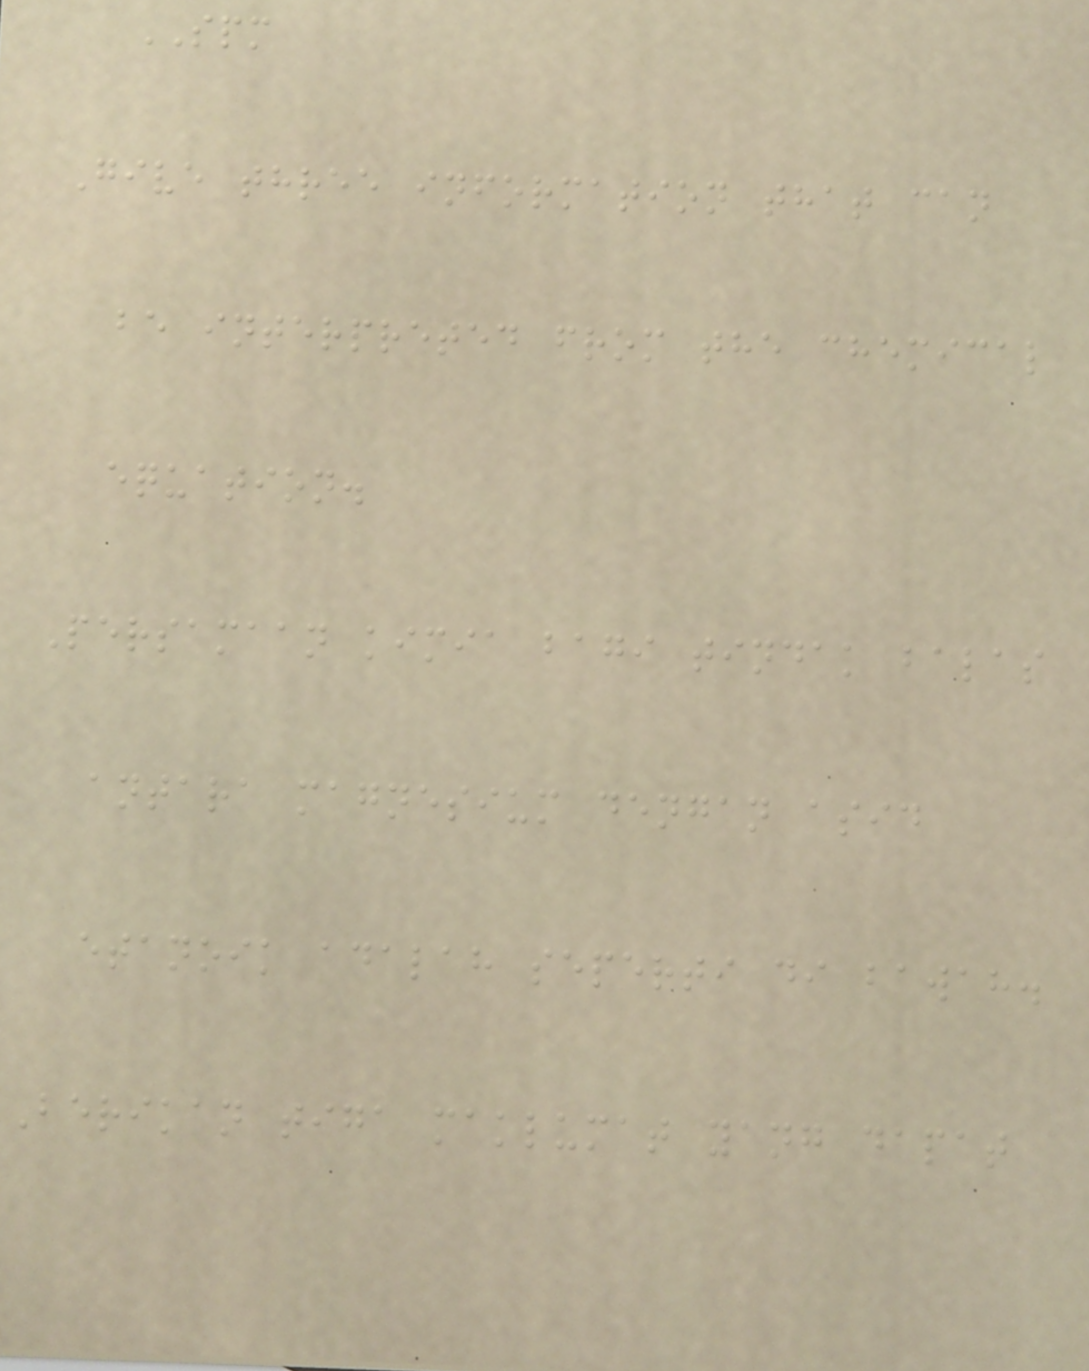SPM
Give three information that can
be interpreted from the chemical
equation.
Persamaan kimia bagi tindak balas
antara magnesium dengan asid
etanoik adalah seperti di bawah.
Berikan tiga maklumat yang dapat
